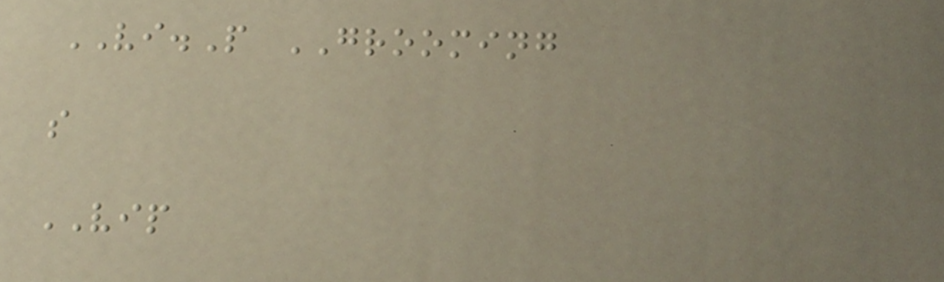VI.P GROOMING
s
VIP
